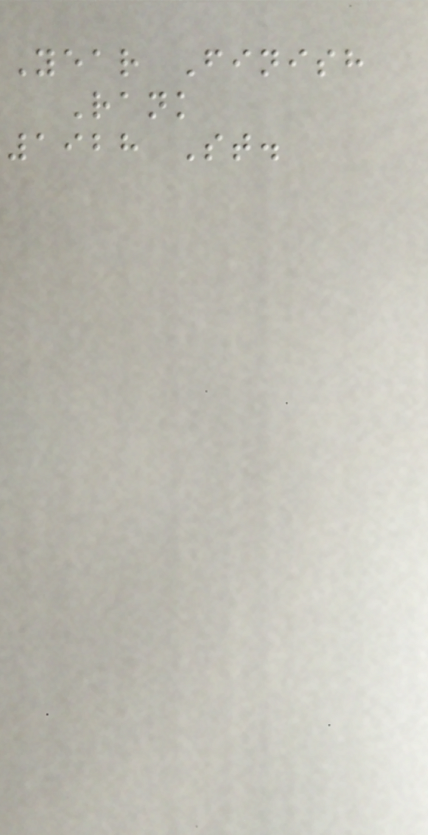Year Finish
Rank
1928 St.
